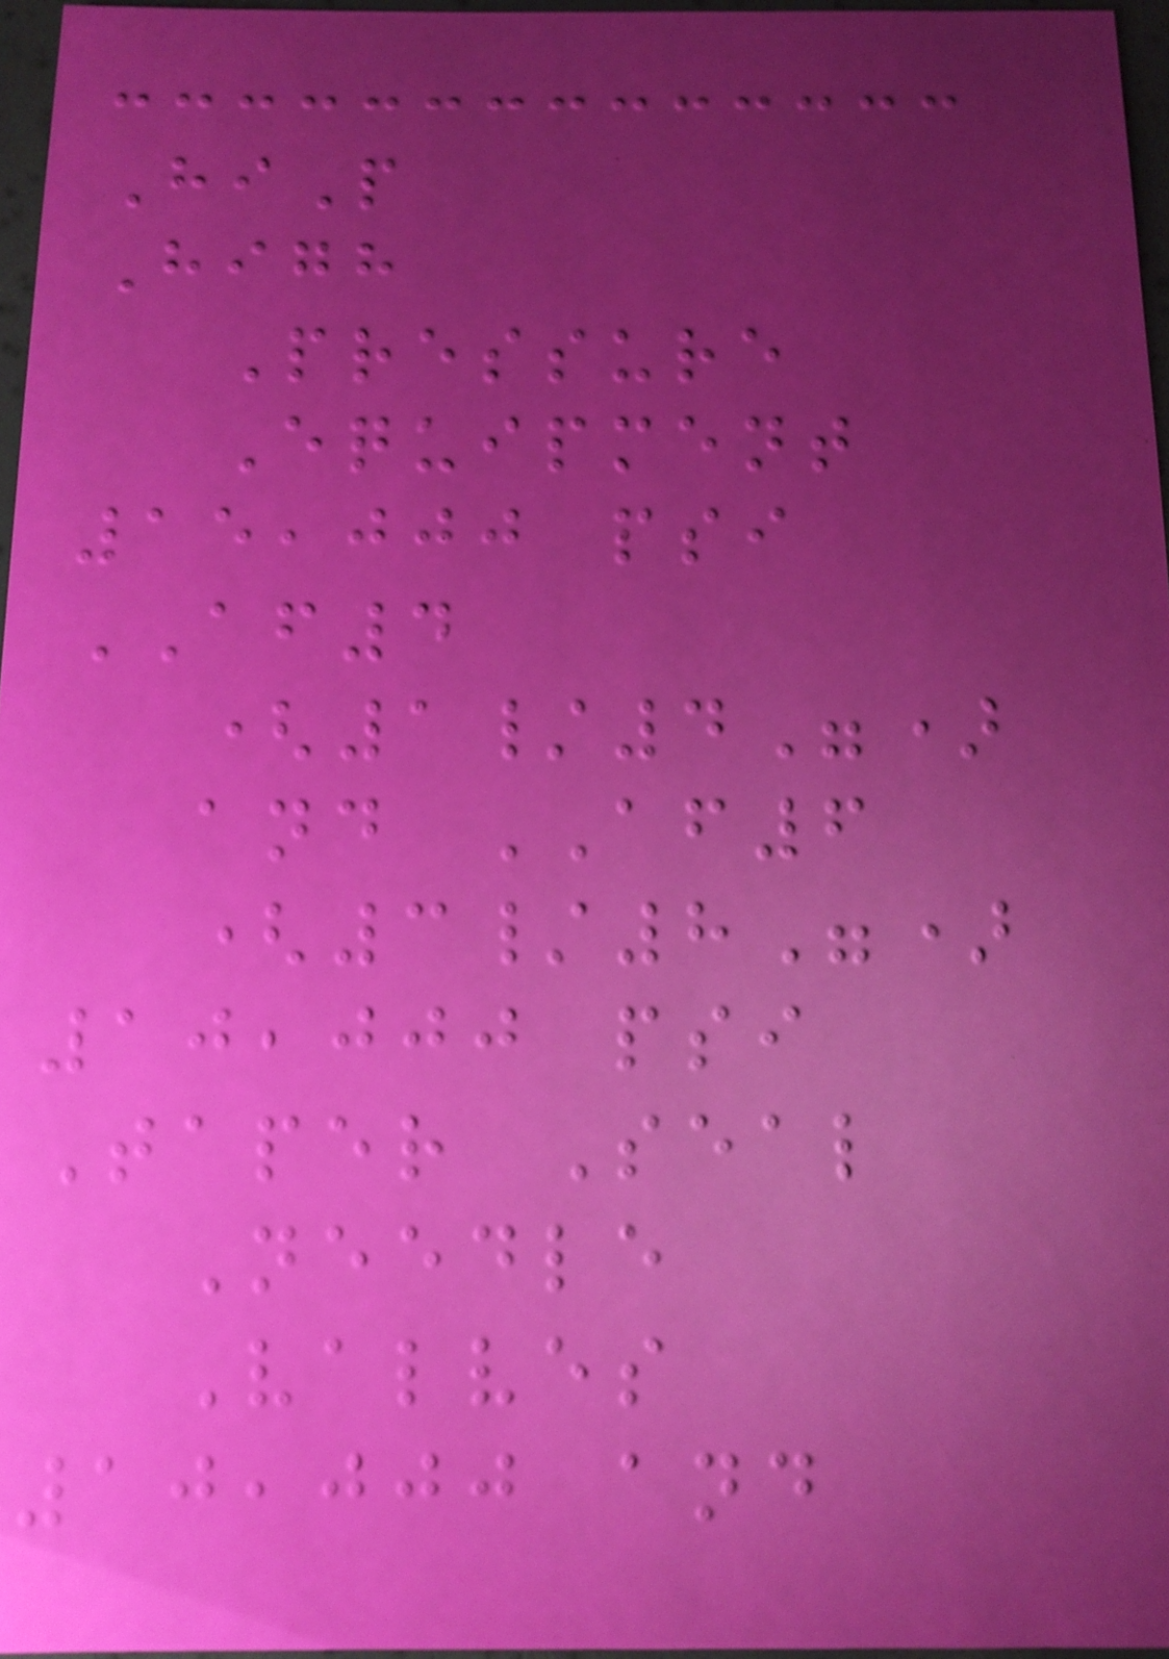HiP
High
Pressure
Equipment
15,000 psi
AF4
(1/4")
and AF6
(3/8")
10,000 psi
Taper Seal
Needle
Valves
10,000 and
